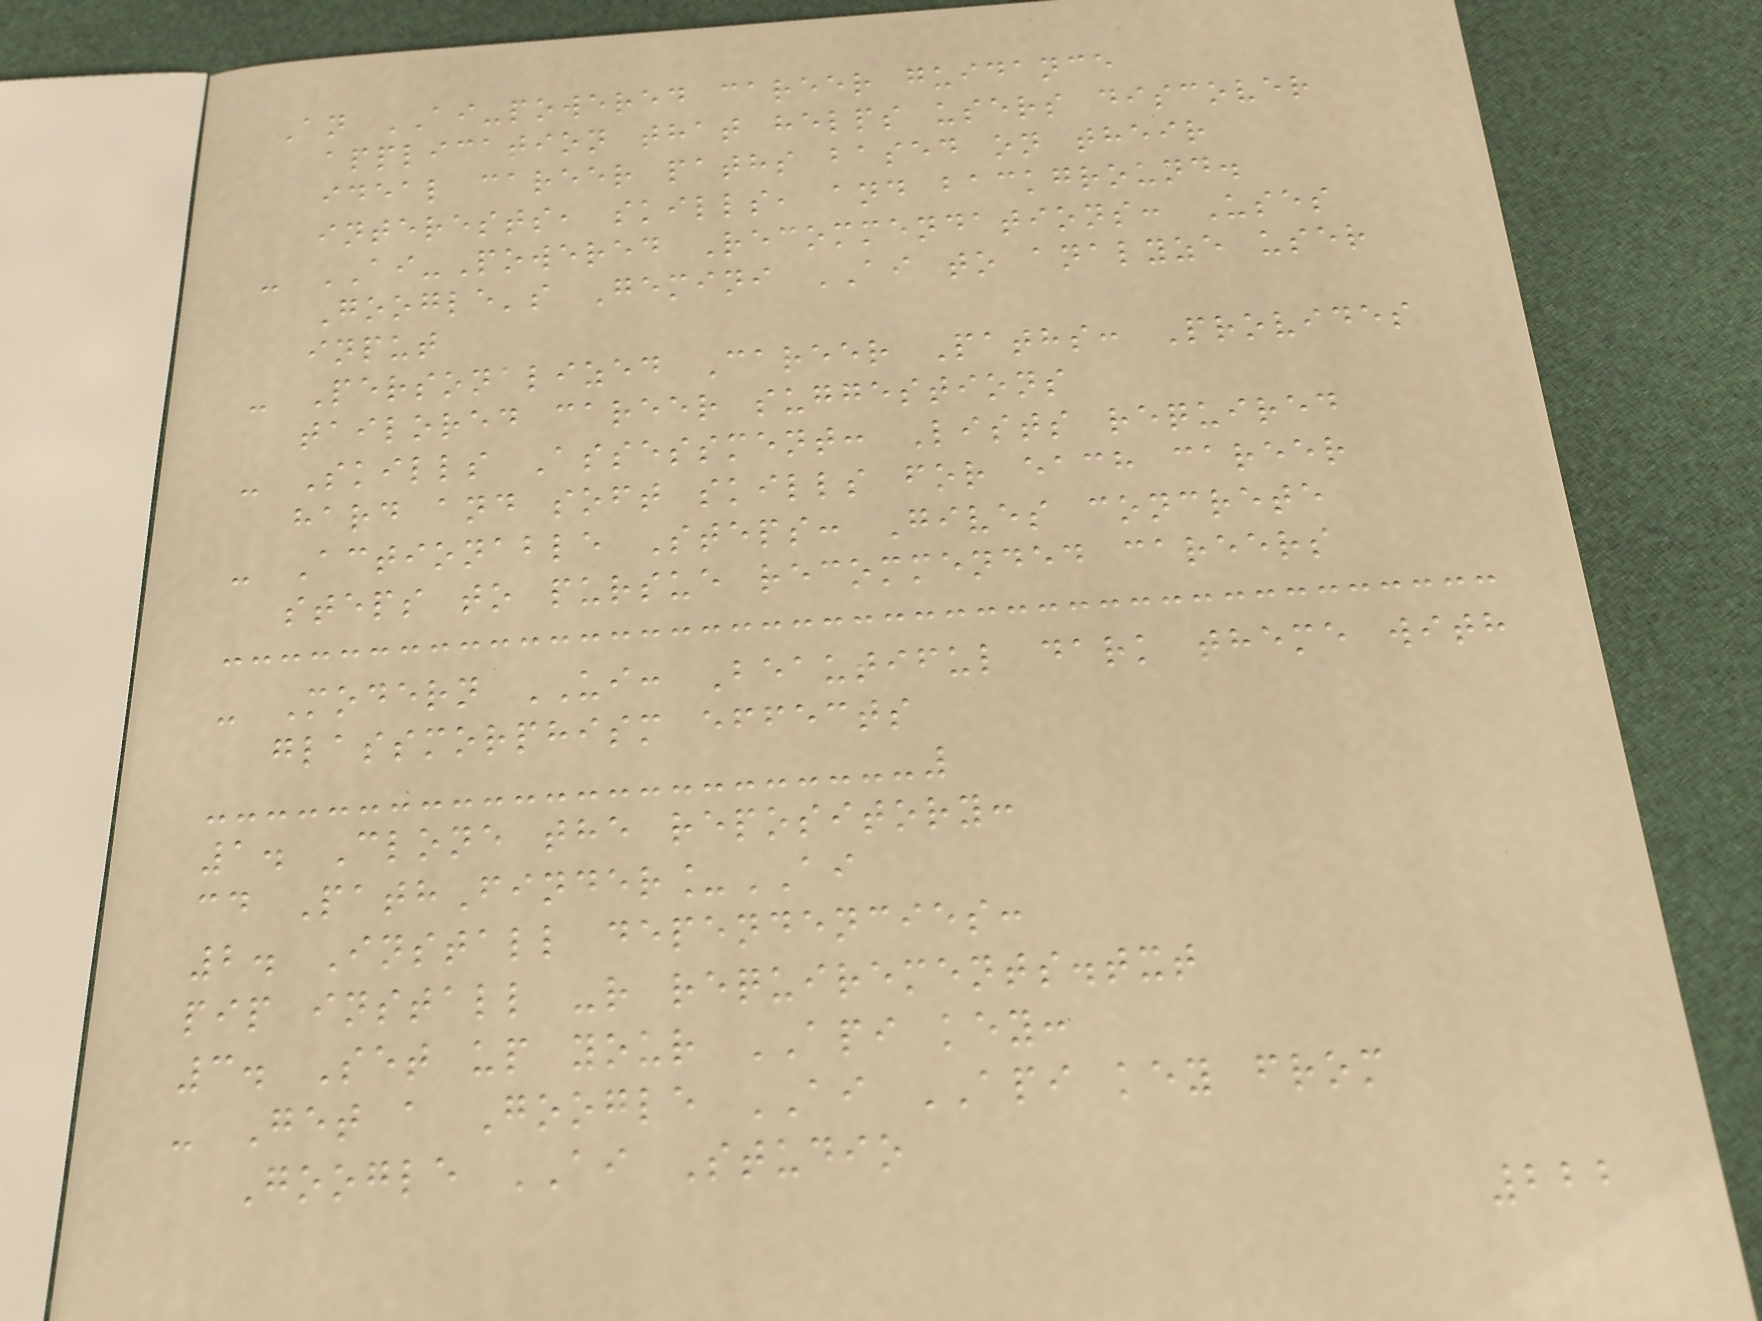An AI-powered career guidance
application that helps users discover
ideal career paths based on their
interests, skills, and background.
- AI-Powered Recommendations: Uses
Google's Gemini AI to analyze user
input
- Personalized Career Paths: Provides
tailored career suggestions
- Skills Assessment: Lists required
hard and soft skills for each career
- Actionable Steps: Gives concrete
steps to pursue recommended careers
- Modern UI: Beautiful dark theme with
glassmorphism effects
1. Clone the repository:
cd PathFinder_AI
2. Install dependencies:
pip install -r requirements.txt
3. Set up your API key:
- Get a Google AI API key from
Google AI Studio
222
